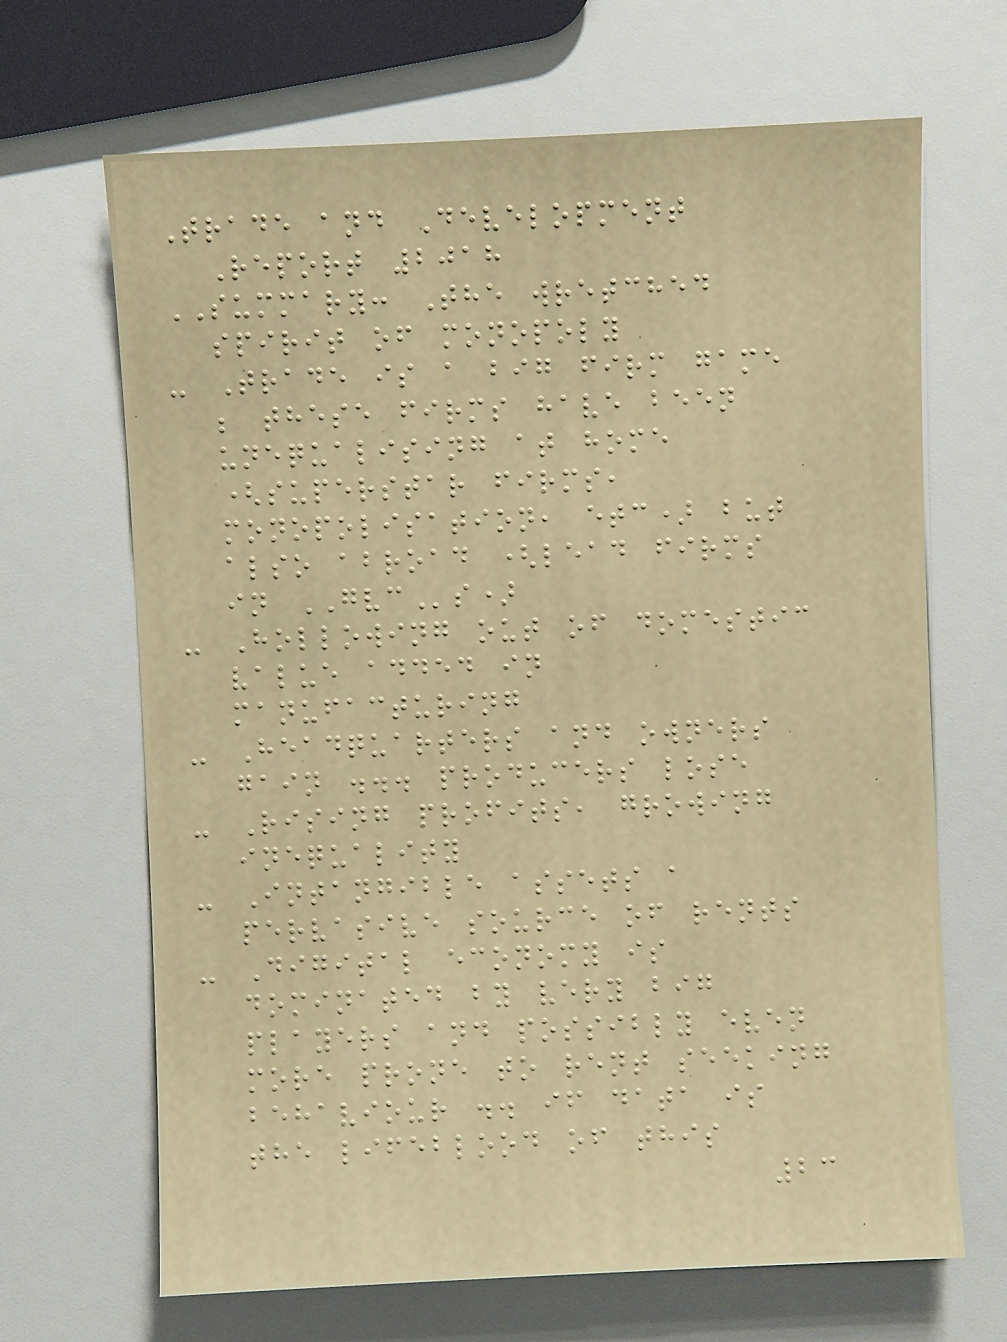Trade and Development
Report 2018
SUMMARY: The wretched
spirit of monopoly
- Trade is a big firm game
; these firms have been
unequalising at home
(superstar firms,
monopolisation, etc) but
also abroad (lead firms
in GVCs)
- Hollowing out of domestic
value added in
manufacturing
- Headquarters and owners
gain ... producers lose
- Rising profits, growing
inequality
- Intangible assets a
pervasive source of rents
- Digital economy is
dominated by very big
players and possibly even
more prone to rent seeking
behaviour .. if data is
the lifeblood of this
23
